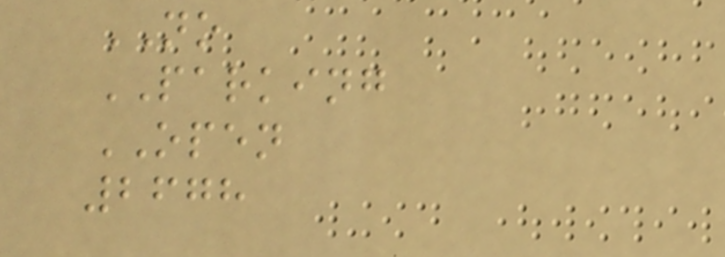NO
PARKING
OPEN
2678
